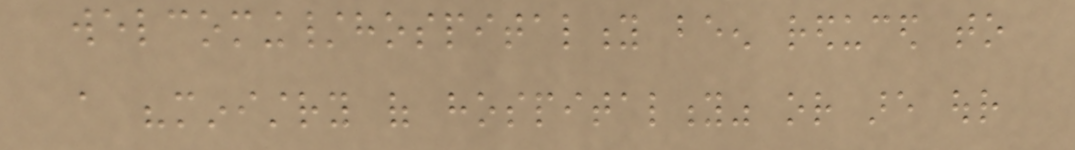welcoming/hospitality been reduced to
a "ministry of hospitality" or are our
